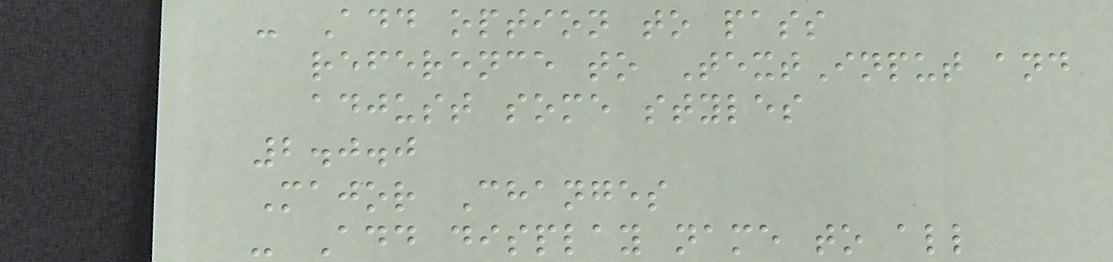- Add option to pass
reference to TextInput and
adjust some styles
2.0.0
Major Changes
- Add display name to all
